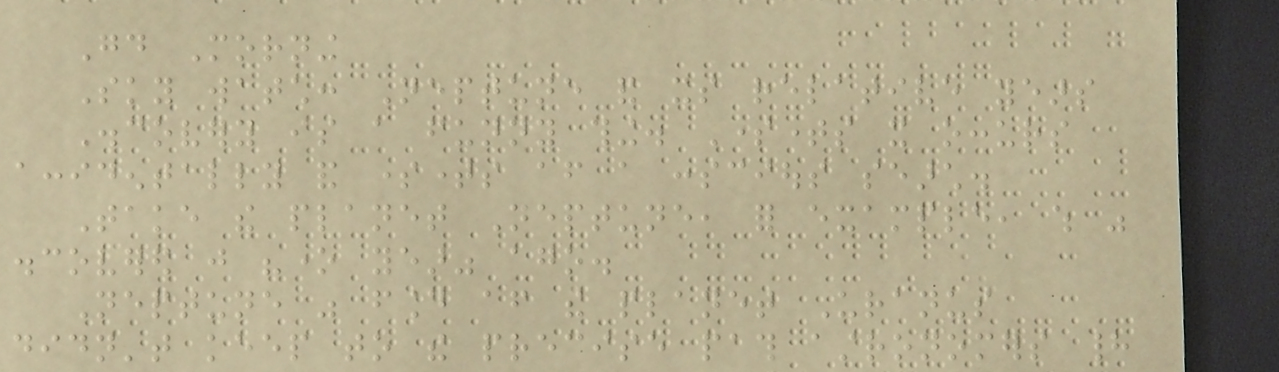Good Morning
Sky watch: Neptune and its relative years
Discovery is a funny thing. Sometimes it occurs
accidentally and sometimes after a conscious search.
Take the planet Neptune, for example, which was
discovered just "one year" ago.
Neptune was found after the planet Uranus
didn't keep to the precise path astronomers had
